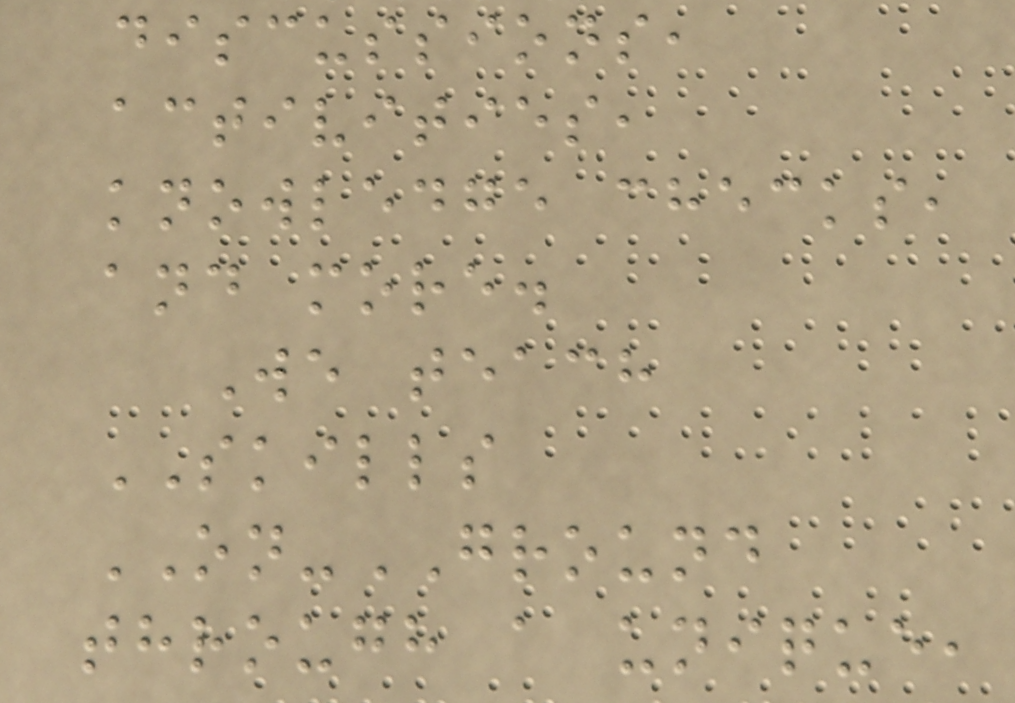discussions,
activities,
knowledge checks,
and more.
We teach
SKILLS
ON-GROUND
through a unique,
